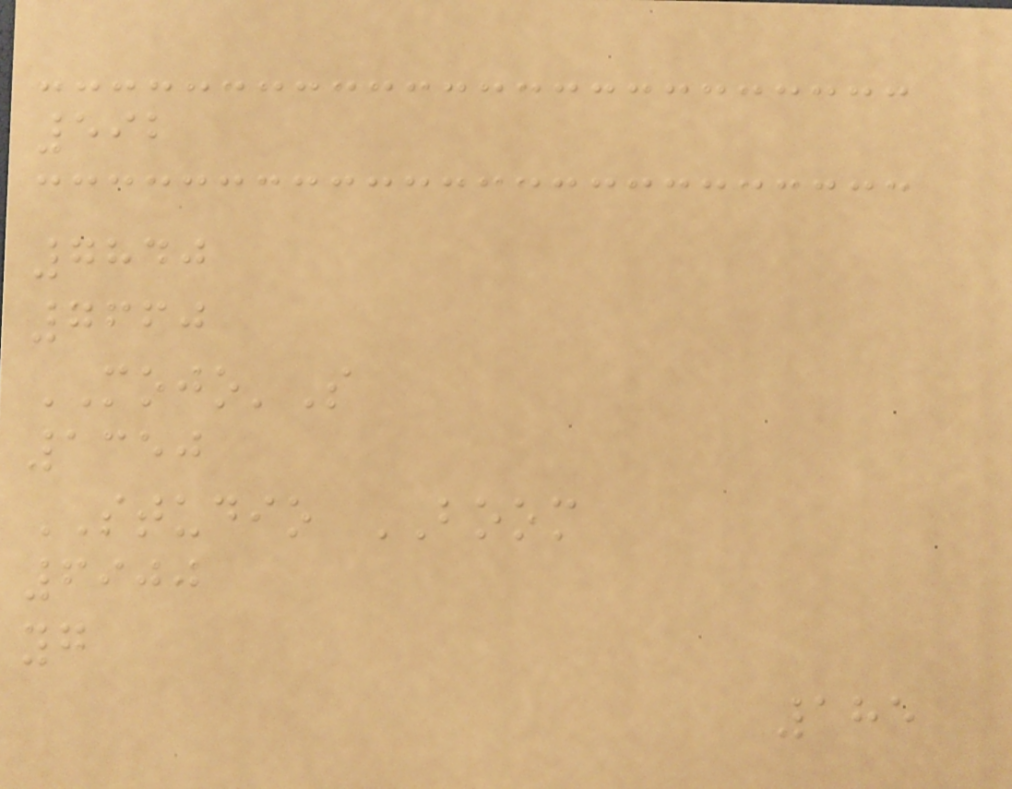592
7840
7660
MOJO'S
1350
STUDIO BOOM
6900
yg
185
